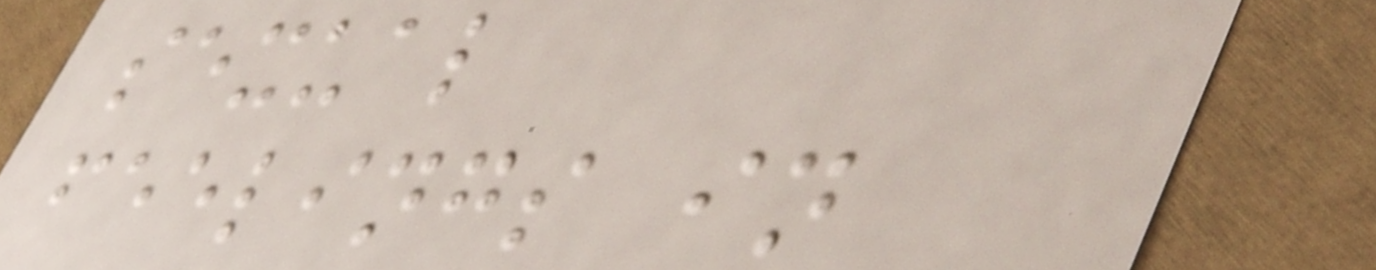sexual
feelings in
